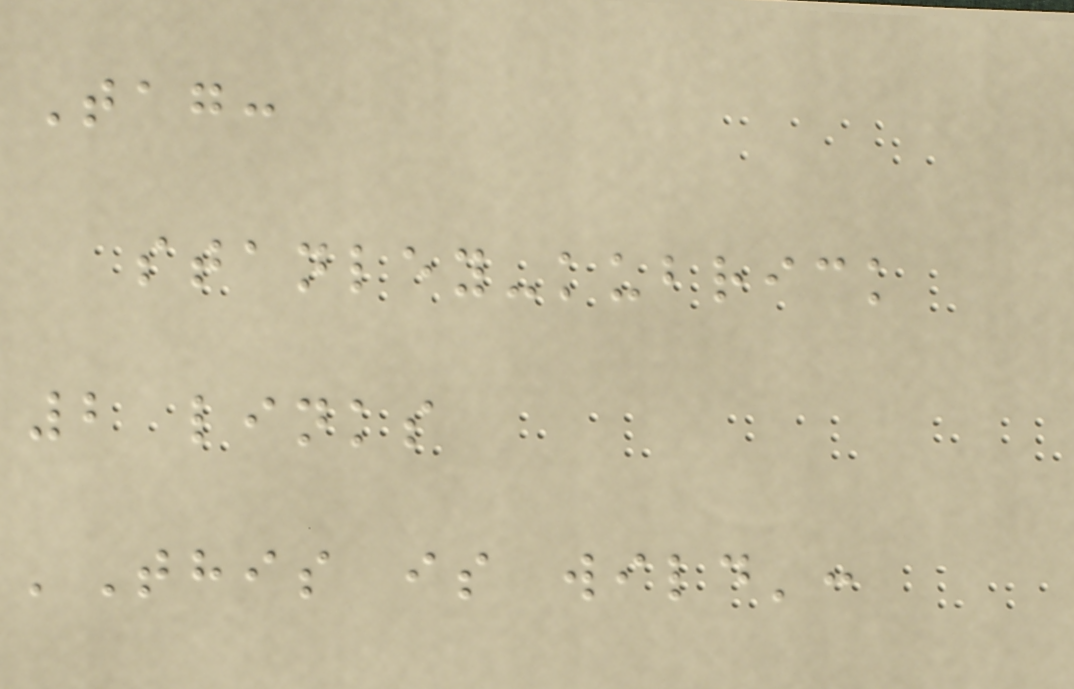Tag:
stanley-kubrick
2 links
'This is wild':
